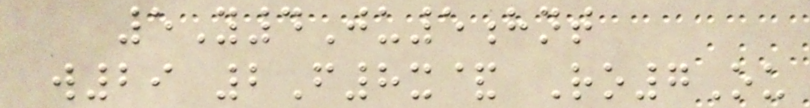5Y4Ju5hnt
w29 2F8x& Ro7Ou
